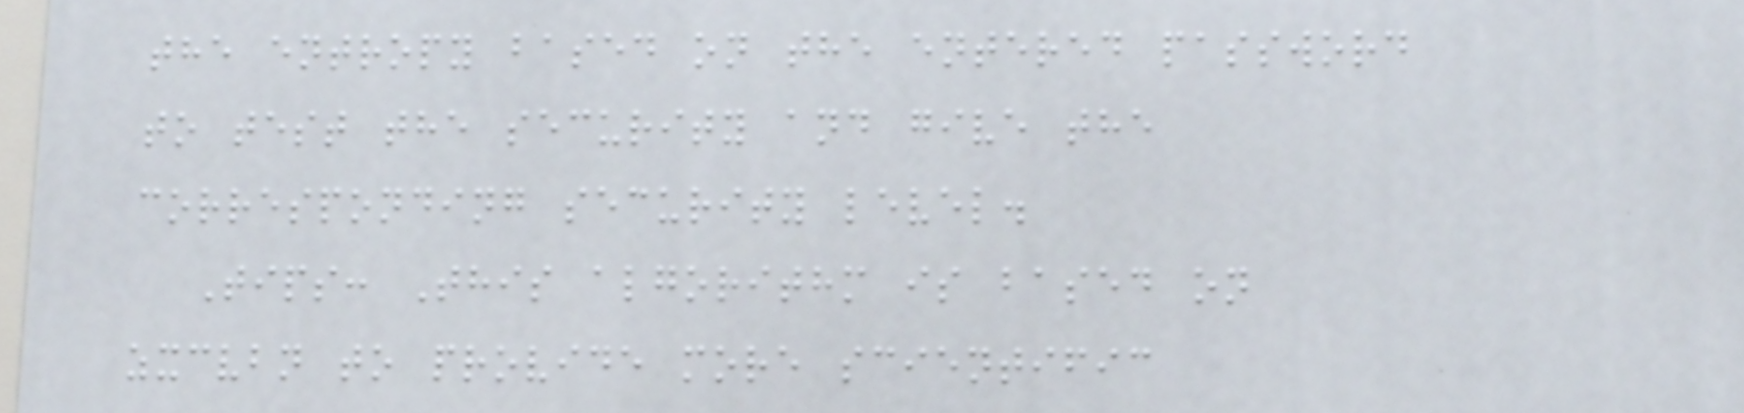the entropy based on the entered password
to test the security and give the
corresponding security level.
Tips: This algorithm is based on
zxcvbn to provide more scientific
